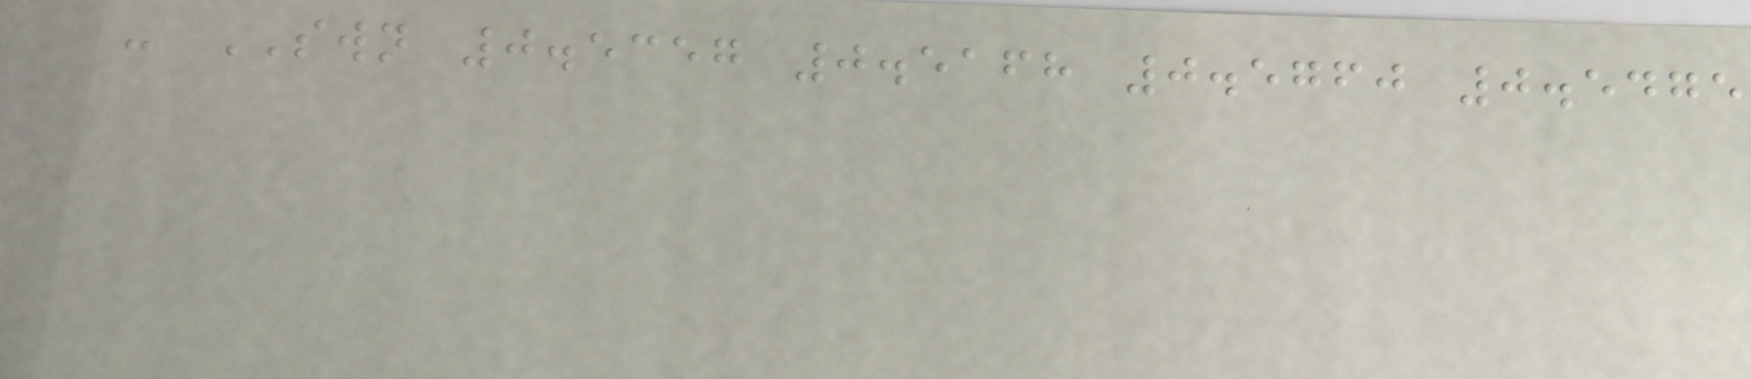- SWN 0.5357 0.5168 0.5760 0.5475
